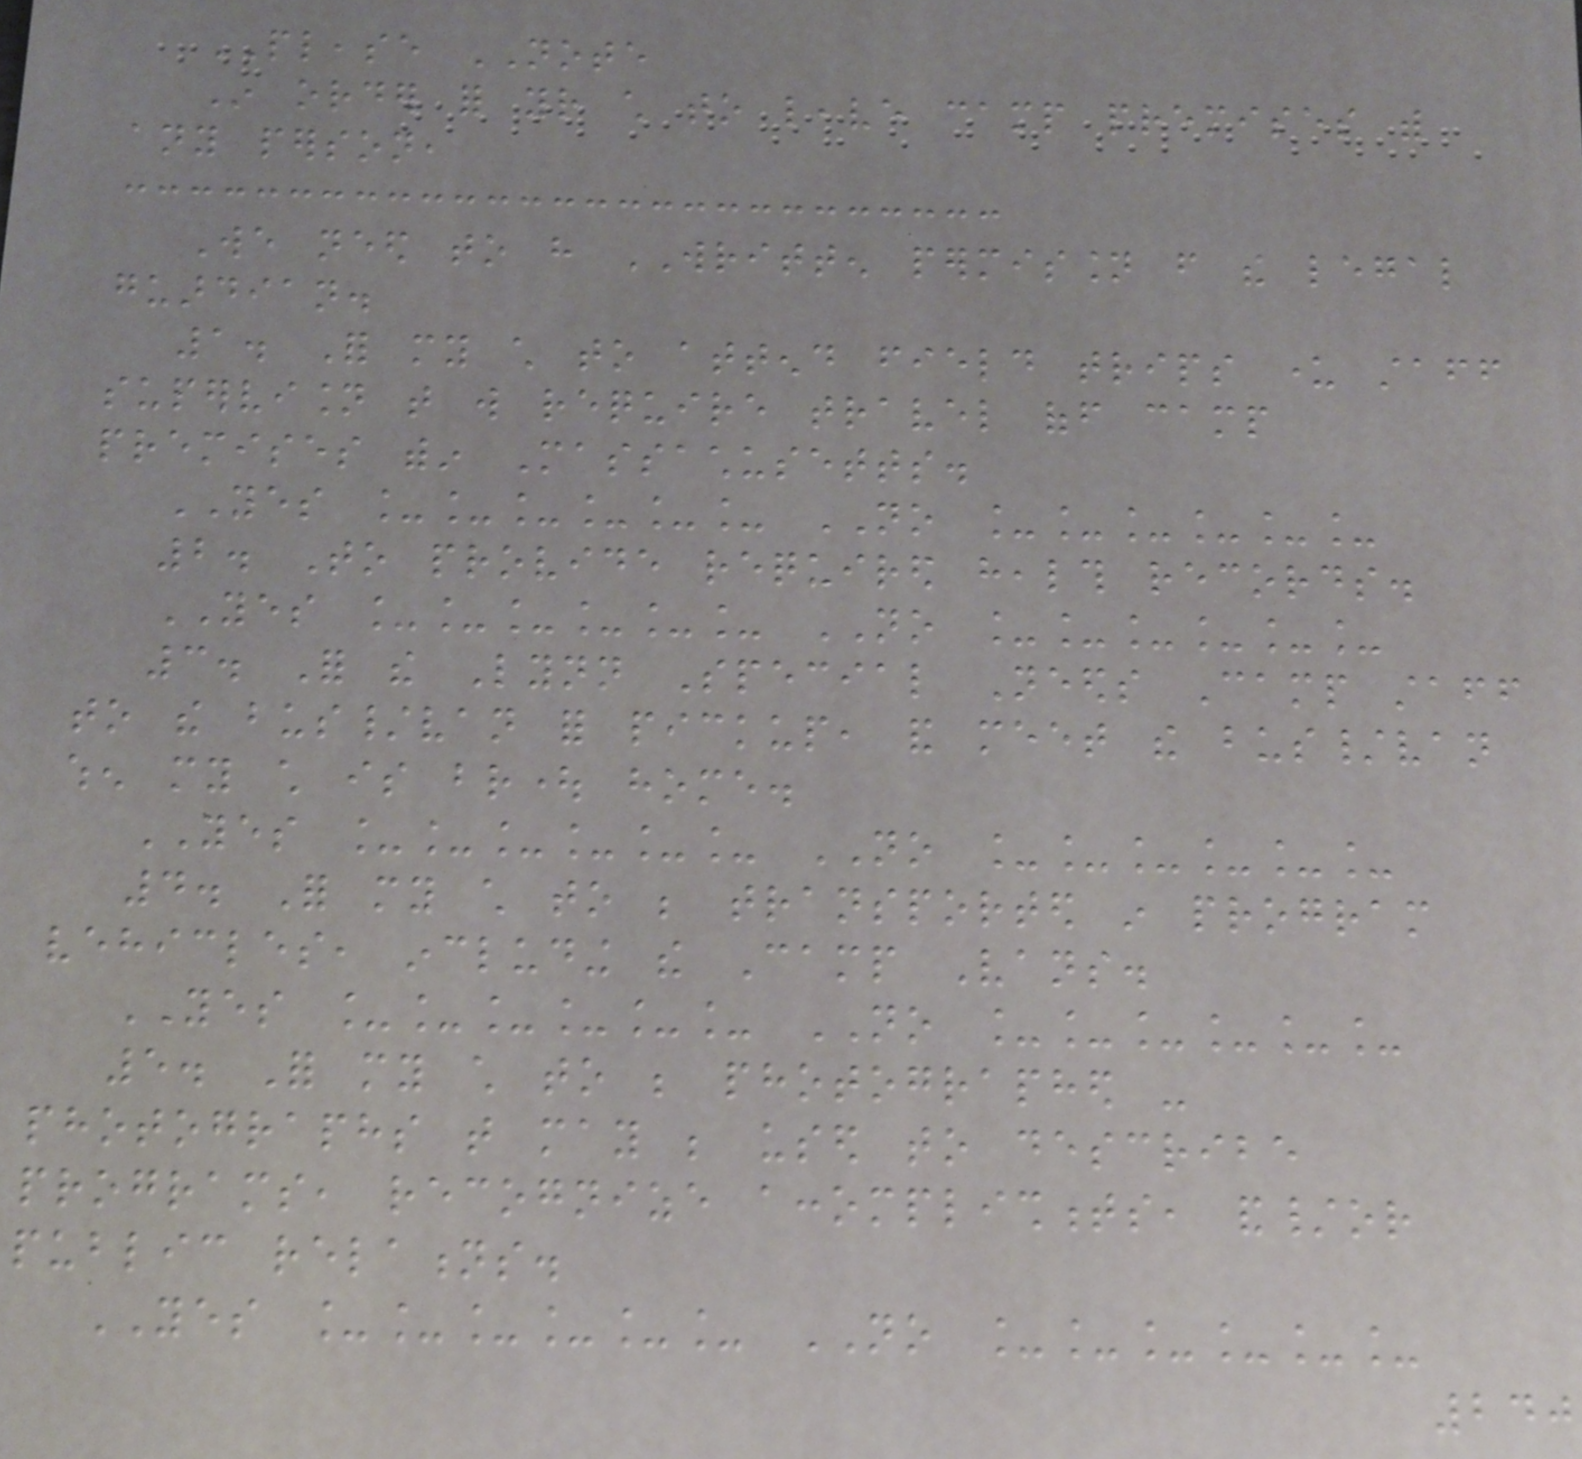PLEASE NOTE
In order for your child to leave camp premises with
any person,
We need to have WRITTEN permission from the legal
guardian.
1. For my child to attend field trips under staff
supervision that will require travel off camp
premises within Massachusetts.
YES ______ NO ______
2. To provide required health records.
YES ______ NO ______
3. For the Lynn Special Needs Camp staff
to the bus/van for pickup, and meet the bus/van
when my child is brought home.
YES ______ NO ______
4. For my child to be transported in program
vehicles, including the Camp Vans.
YES ______ NO ______
5. For my child to be photographed -
photographs that may be used to describe
programs, recognize accomplishments, and/or
public relations.
YES ______ NO ______
240
